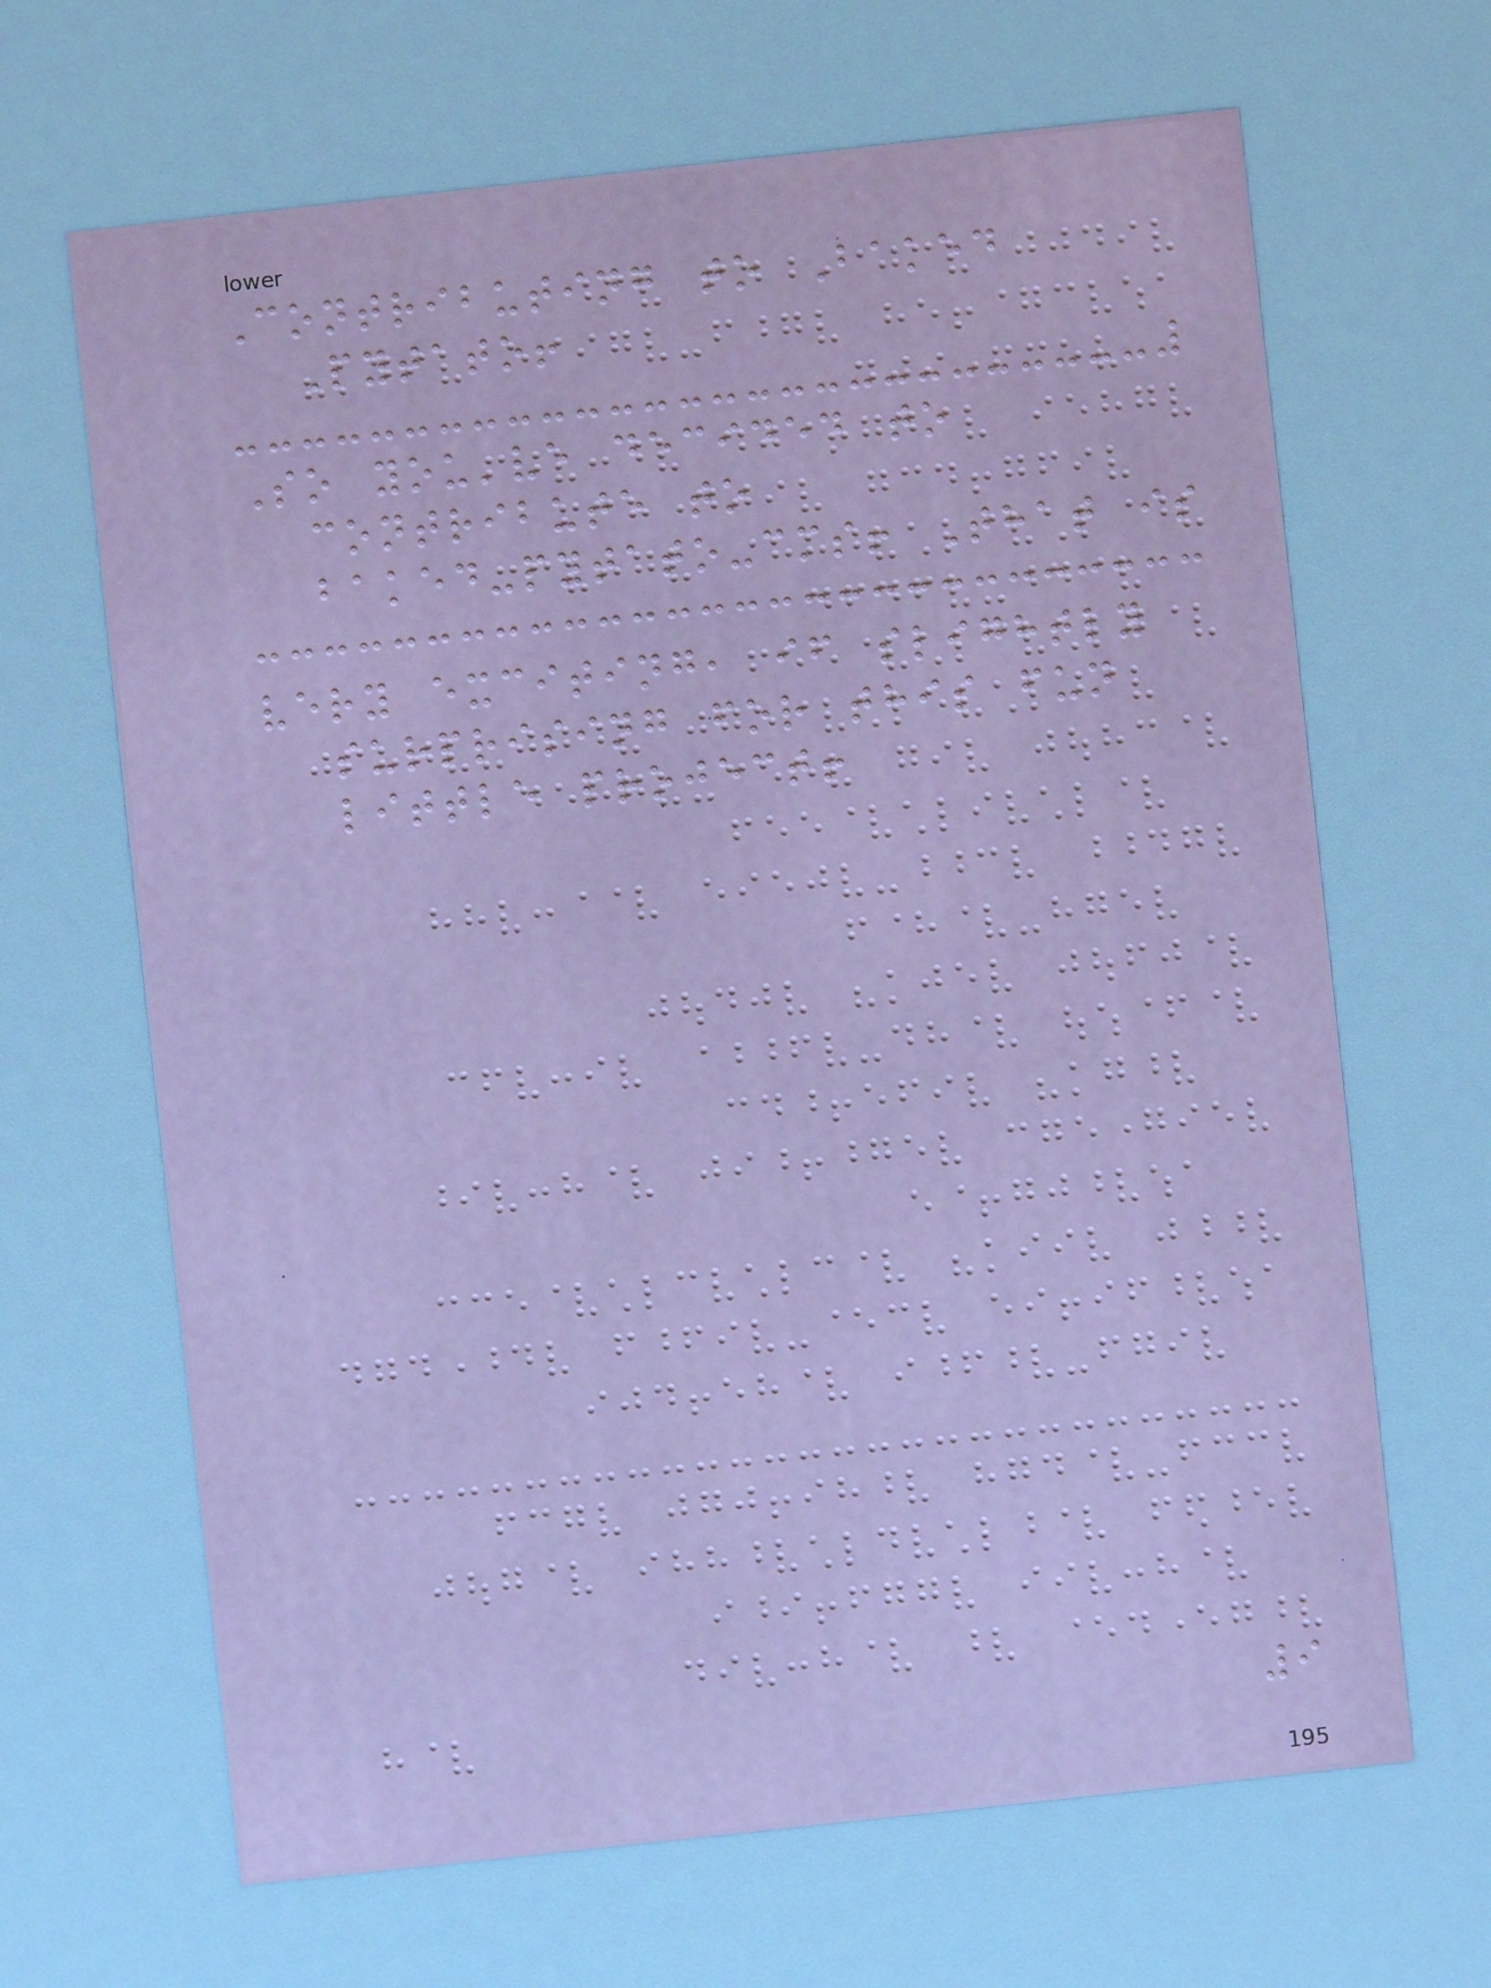Contributing to Baked
Pytato!
So you've decided to
contribute to
baked-pytato-cms! That is
very exciting, if slightly
surprising for this fun
little project!
9
